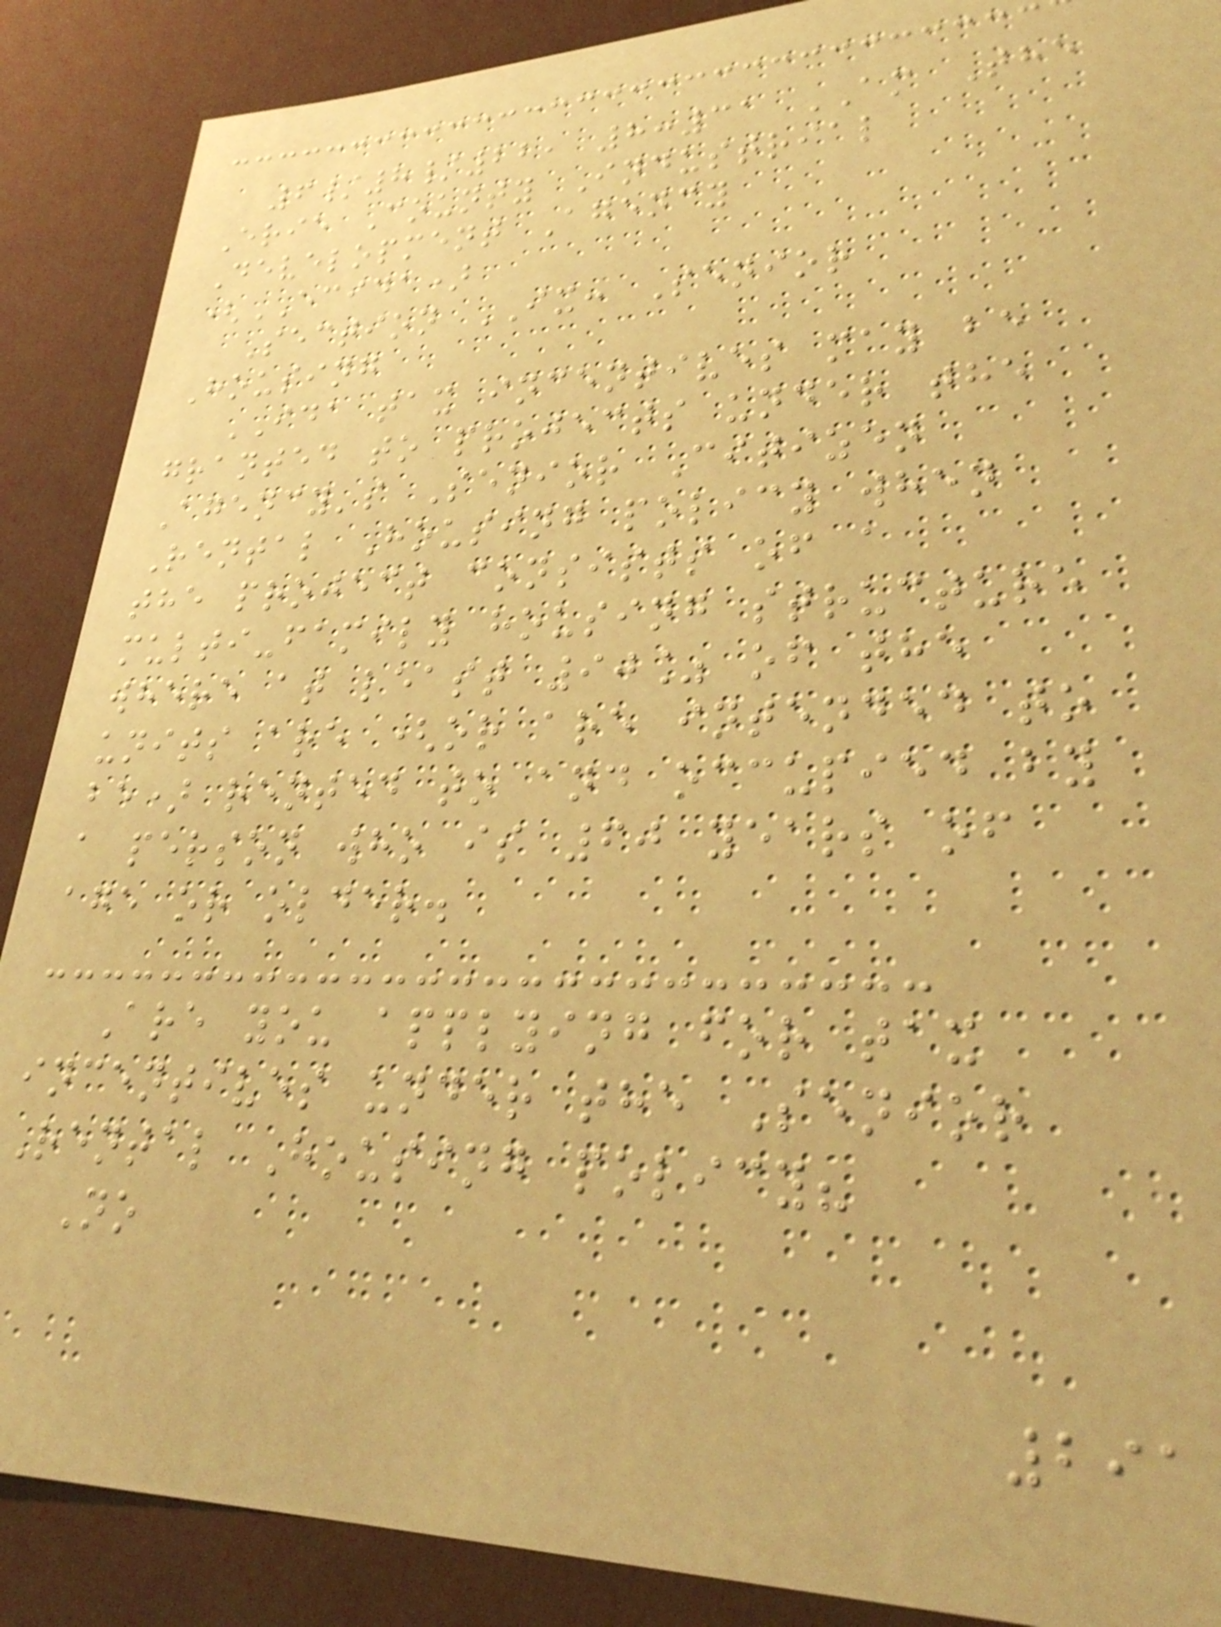6/8/22, 8:31 AM The
Erie County Industrial
Development Agency
(ECIDA)
Section IX: Senior
Housing
IDA tax incentives may be
granted to projects under the
Agency's Senior Citizen
Rental Housing policy when
the project consists of a
multi-family housing structure
where at least 90% of the
units are (or are intended to
be) rented to and occupied by
a person who is 60 years of
age or older.
Are you applying for tax
incentives under the Senior
Rental Housing policy?
No
291
